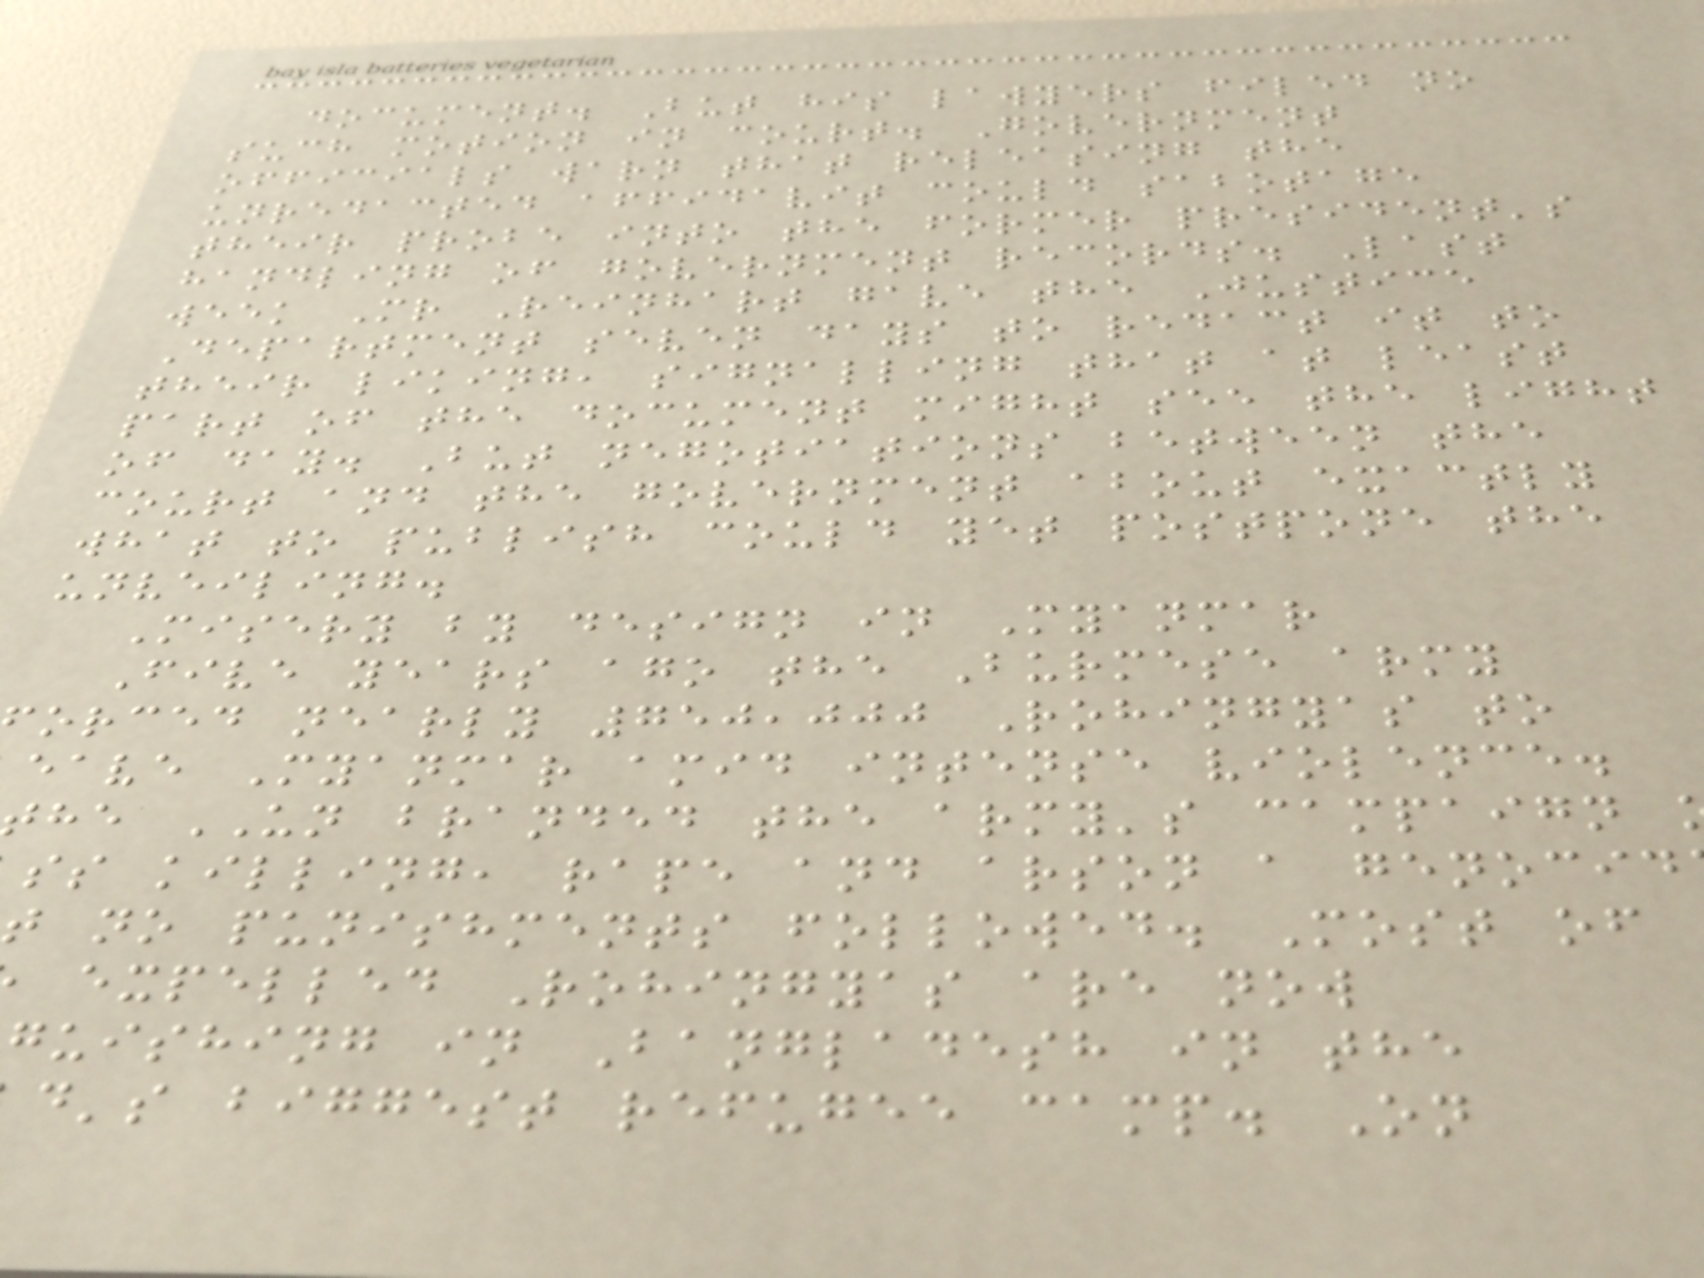document. But his lawyers filed no
such motion in court. Government
officials warn that releasing the
unredacted affidavit could sabotage
their probe into the former president's
handling of government records. Last
week Mr Reinhart gave the Justice
Department seven days to redact it to
their liking, signalling that at least
part of the document might see the light
of day. But negotiations between the
court and the government about exactly
what to publish could yet postpone the
unveiling.
Misery by design in Myanmar
Five years ago the Burmese army
orced nearly 750,000 Rohingyas to
eave Myanmar amid intense violence.
he UN branded the army's campaign
ss killing, rape and arson a genocid
t no punishments followed. Most of
expelled Rohingyas are now
guishing in Bangladesh in the
d's biggest refugee camp. On
